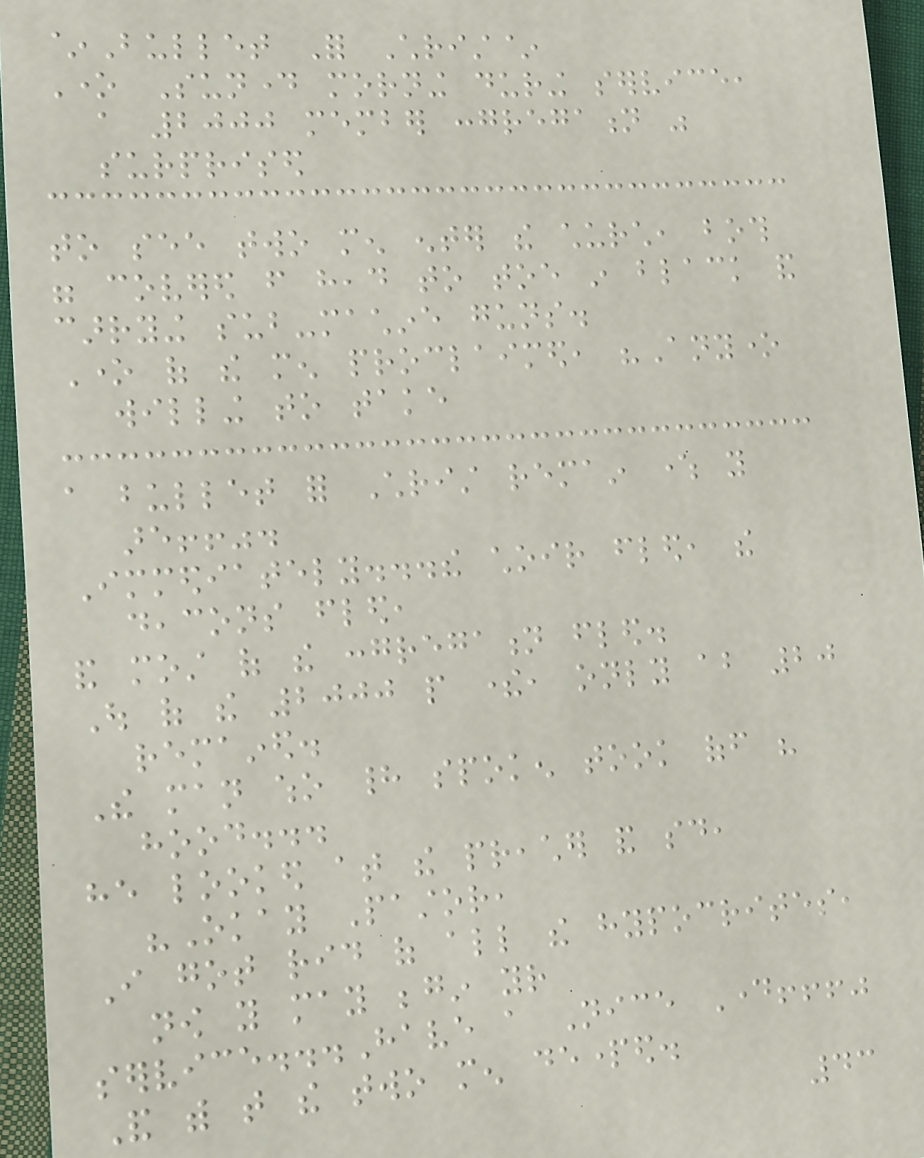~Bullet For Christ~
One Sunday morning during service,
a 2000 member congregation was
surprised
to see two men enter the church, both
were covered from head to toe in black and
carrying sub-machine guns.
One of the men proclaimed, "Anyone
willing to take
a bullet for Christ remain where you
are!!".
Immediately...the choir fled, the
deacons fled,
and most of the congregation fled.
Out of the 2000 people there, only about 20
remained.
The man who had spoken took off his
hood...
he looked at the preacher and said,
"Okay Pastor,
I got rid of all the hypocrites,
now you may begin your
service...Have a Nice Day!!!"
And with that the two men departed.
43
